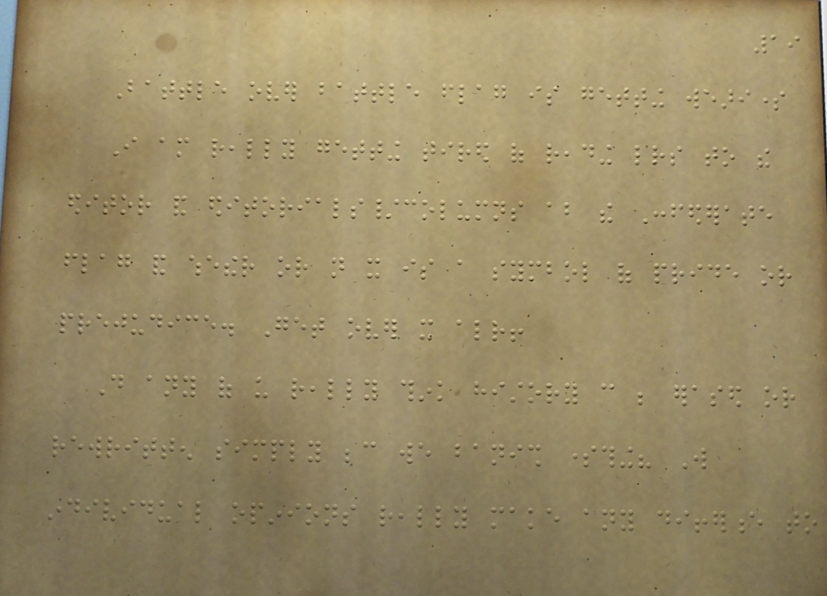19
Battle over battle flag is getting wearisome
I am really getting tired of reading letters to the
editor and editorials/columns about the Confederate
flag and whether or not it is a symbol of pride or
prejudice. Get over it already!
Do any of us really think history can be erased or
rewritten simply because we banish something? Will
individual opinions really make any difference to
